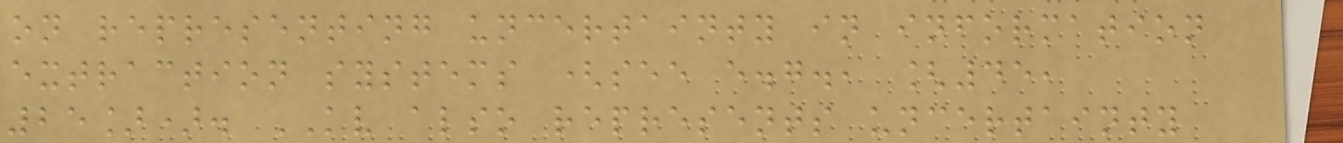on representing uncertainty in information
extraction systems (see e.g., [45,
25]). KV also represents uncertainty
